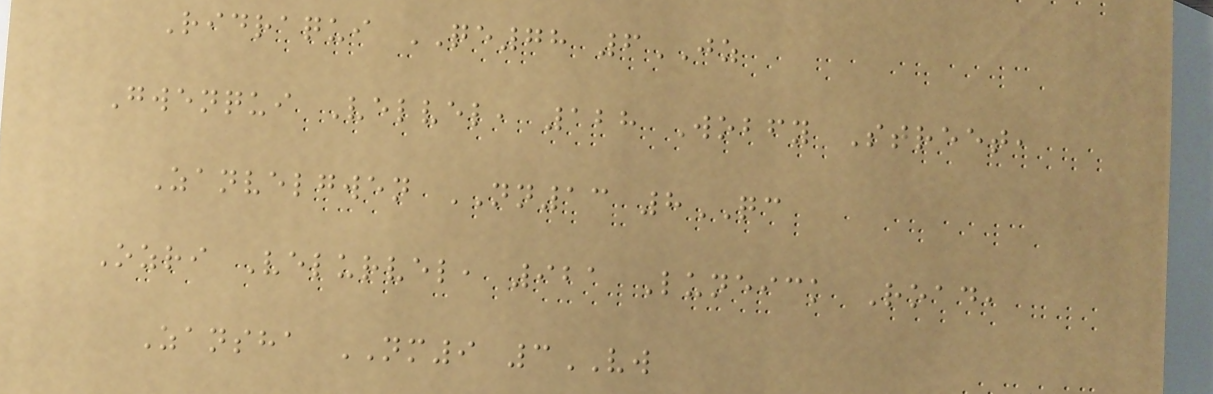Ridraqui QE78 6JZ
Gwenqui Velvel, 128 Wobfy Street,
Zanvelgwen NN13 8QC
Ozri Velurvel, 921 Luneick Road,
Zansha NM9 3VW
